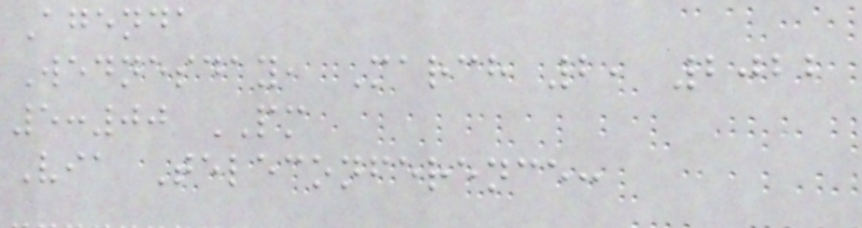Agenda
Wednesday, March 2, 2022
5:00 PM
Via Teleconference:
